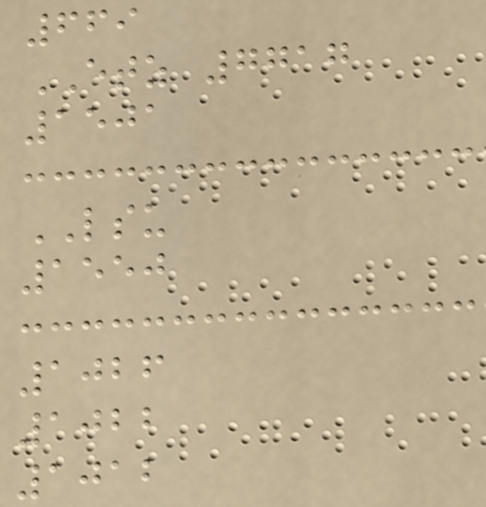669
ETZ 7717
1501
LSU
1550
1026
1022
1012
